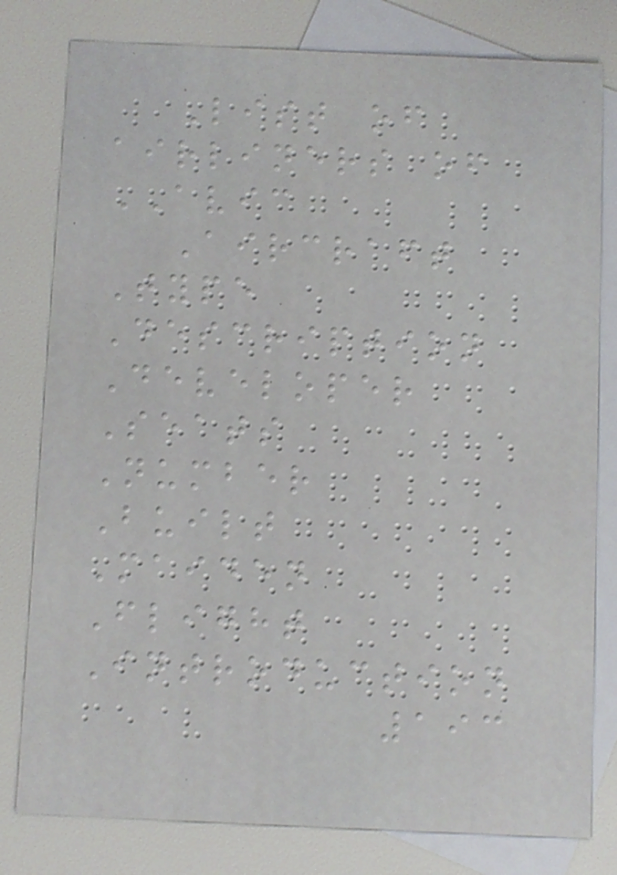List of
airliners of
AVIC
Aircraft
Type
Description
Developer
Seats
Number
Built
Maiden
Flight
Introduction
193
